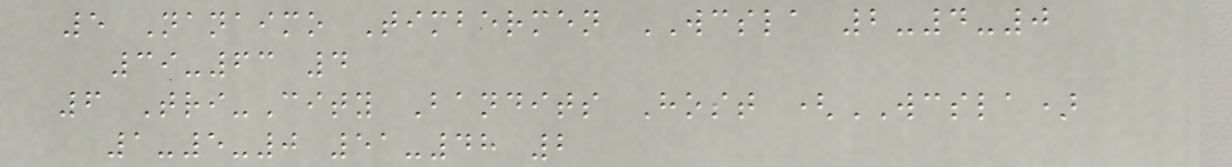5 Nanaimo Timbermen WCSLA 2-4-0
39-63 4
6 Tri-City Bandits Host (WCSLA)
1-5-0 51-48 2
